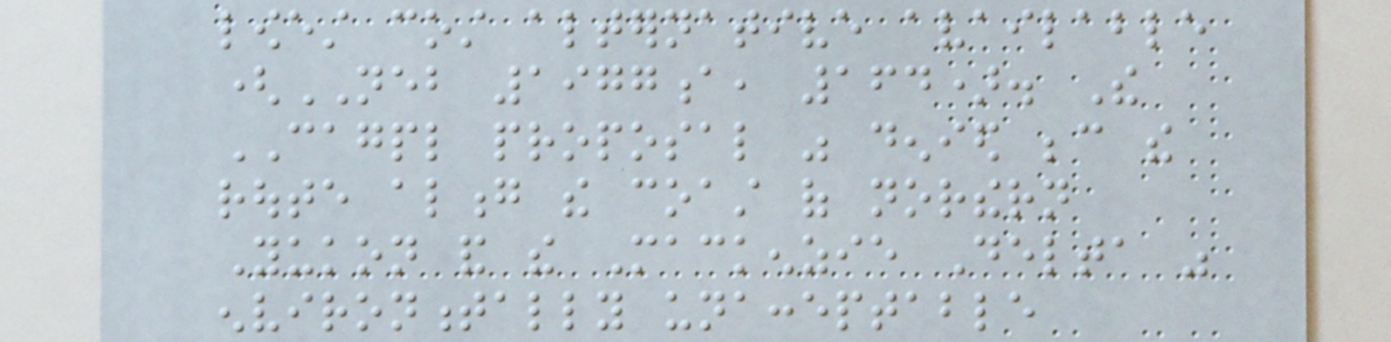lowest cost alternative available
(NEB 1977a, 164). The
CAGPL proposal was denied because the
route along the coast of northern
Yukon and the Mackenzie Delta was
environmentally unacceptable
